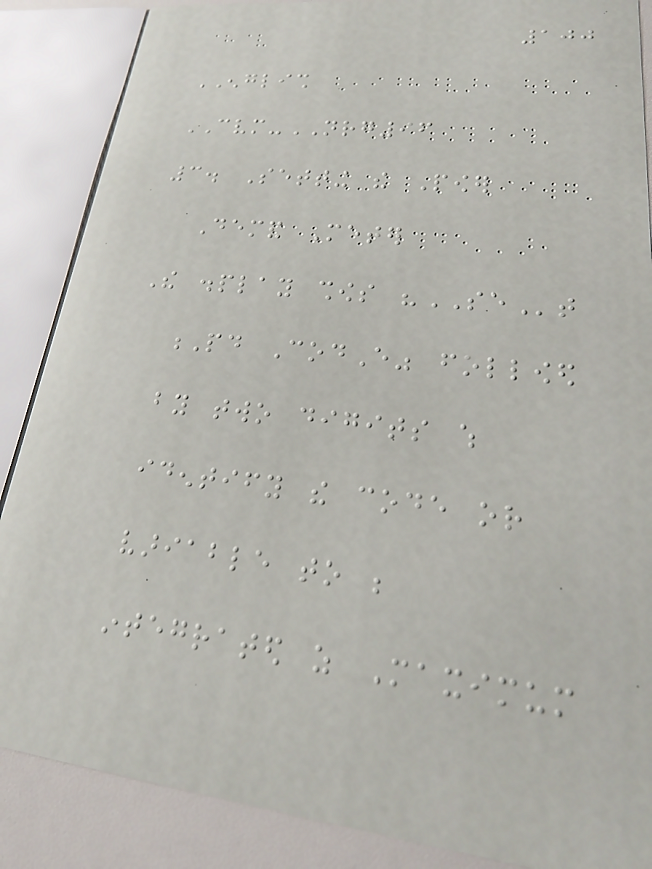100
ENGLISH
CVM-NRG96
3. Setting the Power
Demand Meter
The display shows "SEt
Pd CodE" followed
by two digits which
identify the code or
variable to be
integrated as Maximum
